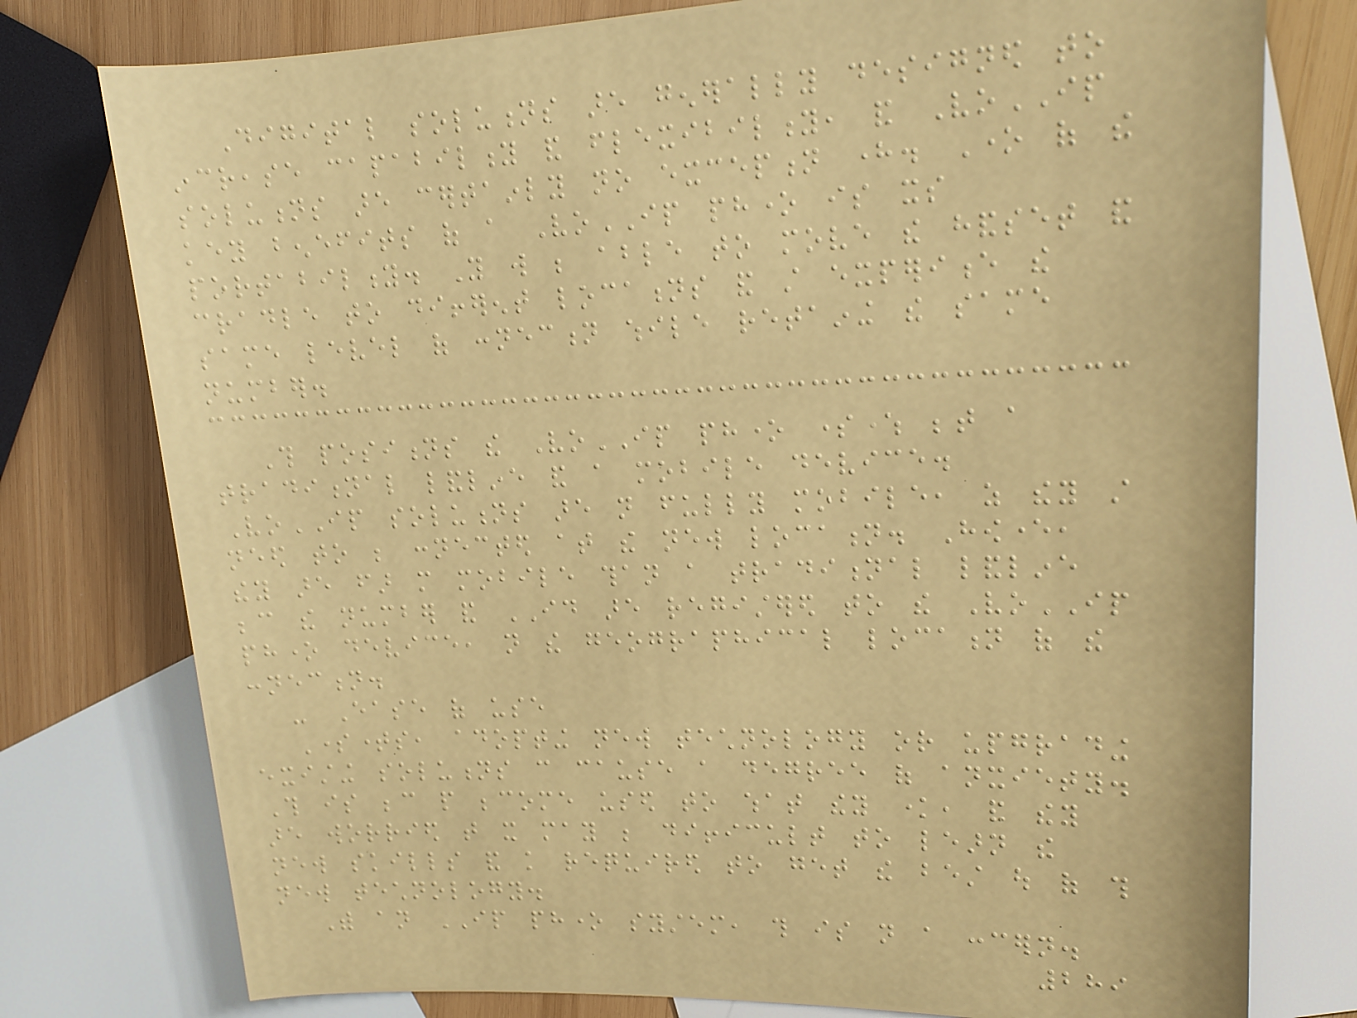Digital solutions are generally designed to
increase capability and flexibility, and VoIP
solutions are certainly no exception here. One of the
key benefits of a VoIP phone is its
portability. You will be able to move the handset and
cradle to different locations and still experience the
same level of connection while retaining the same
number.
This positions the VoIP phone somewhere between a
traditional landline and a mobile device.
VoIP solutions are not fully mobile, as they still
need to be connected at the new location. However,
they are far more mobile than a traditional landline
because the number and ID are registered to the VoIP
phone device, not the geographical location of the
connection.
- Ease of use
Sometimes, adopting new technology or upgrading
existing solutions can cause a degree of anxiety.
This is because people become used to what they know, and they
are worried that it may be difficult to learn the
new skills and knowledge required to get the best out of this
new technology.
With an IP phone system, this is not a concern.
289
